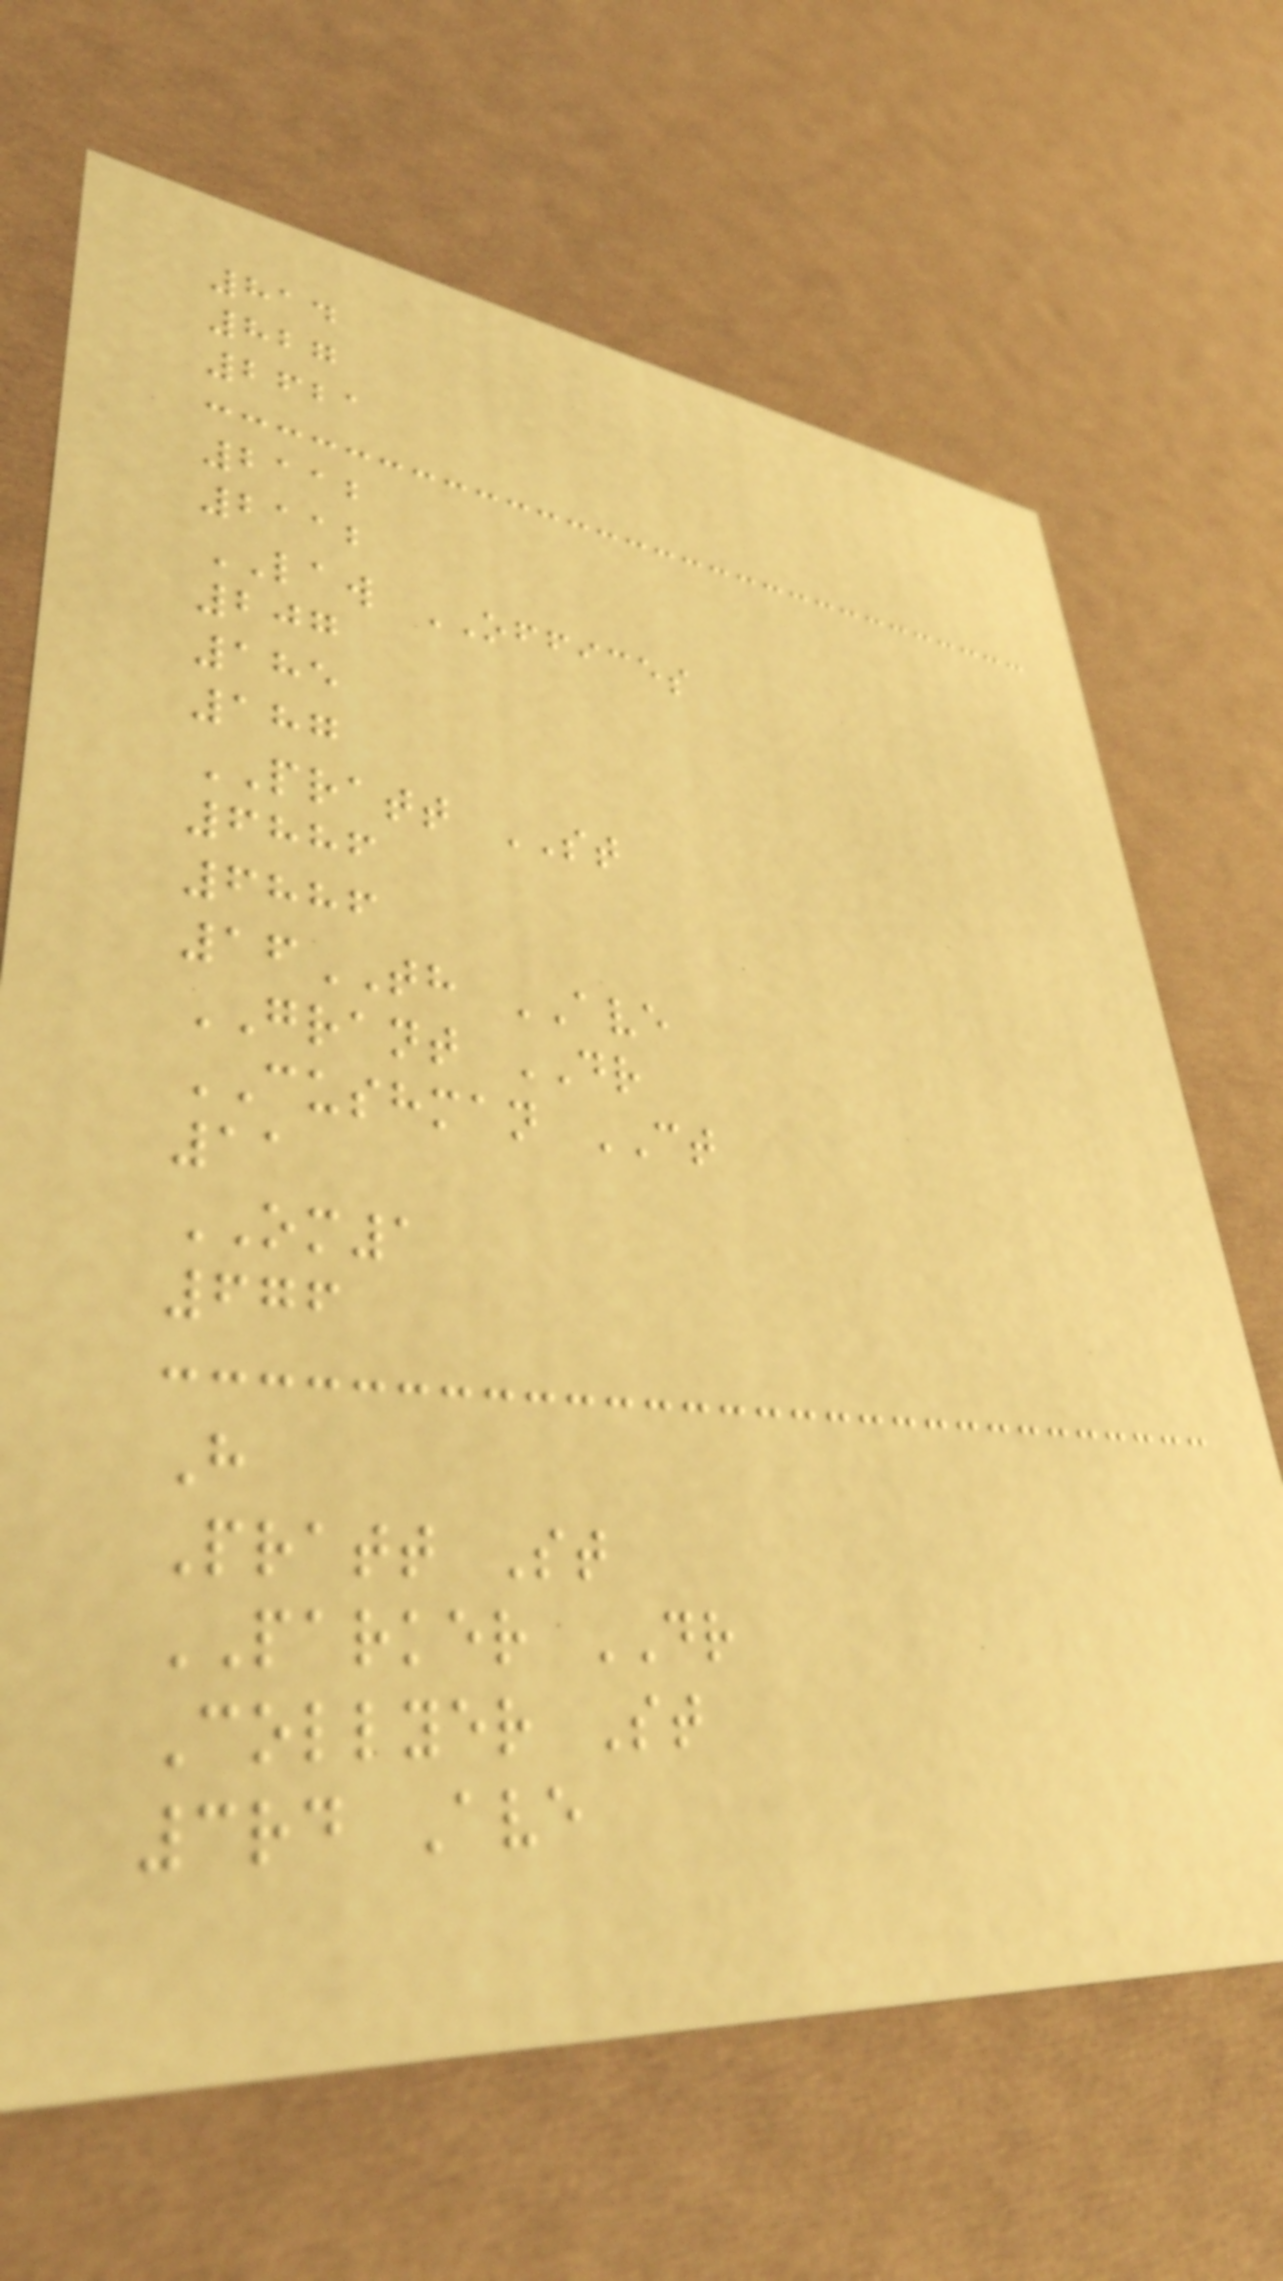814
827
2621
2112
2112
LAW OFFICES
207
185
187
PRATT ST
6886
6886
16TH AVE
GRANT DR
CUSHMAN CT
11
OM1
676
H
Pratt St
PARKER DR
Collyer St
3rd Ave
